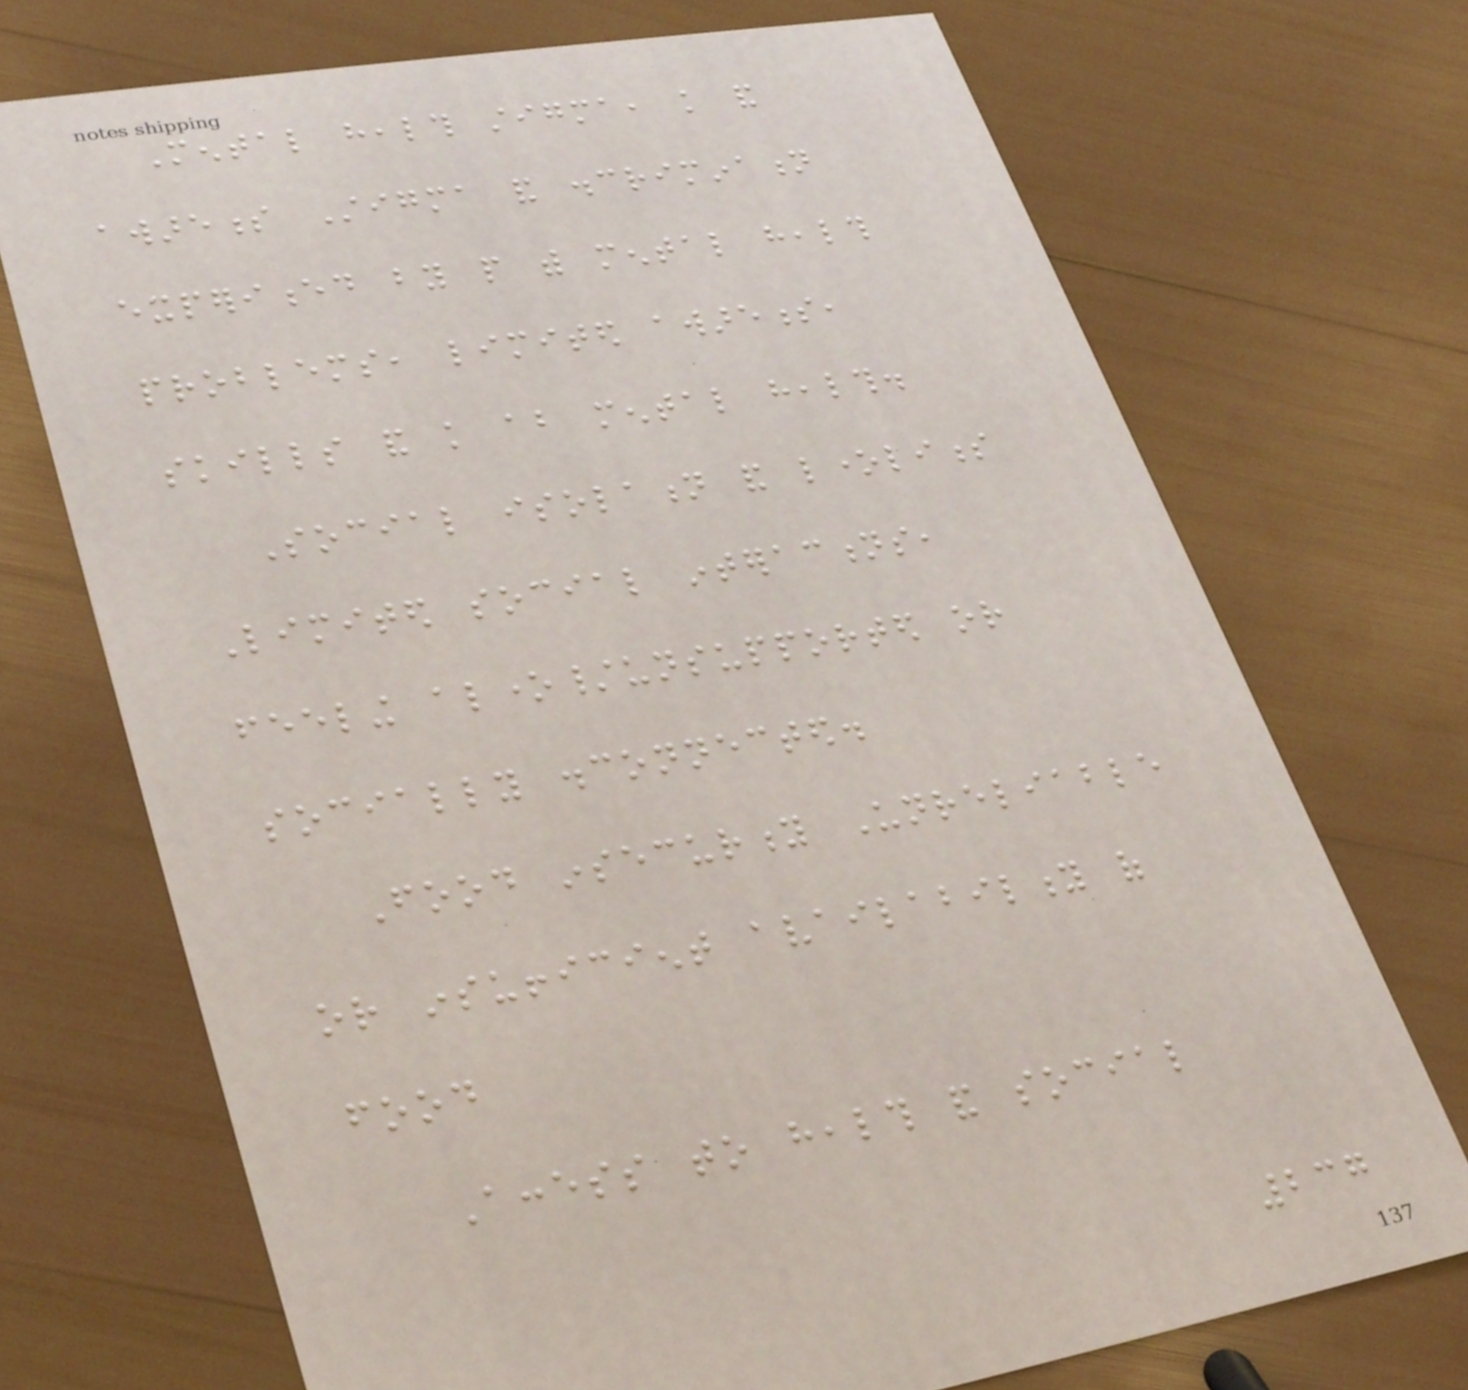Mental health stigma, knowledge and
awareness Stigma and discrimination
experienced by people with mental health
problems, limited awareness,
skills and knowledge about mental health.
Social isolation and loneliness
Limited social interactions,
feeling alone/unsupported or
socially disconnected.
Food insecurity Unreliable
or insufficient availability of
food
Access to health and social
237
